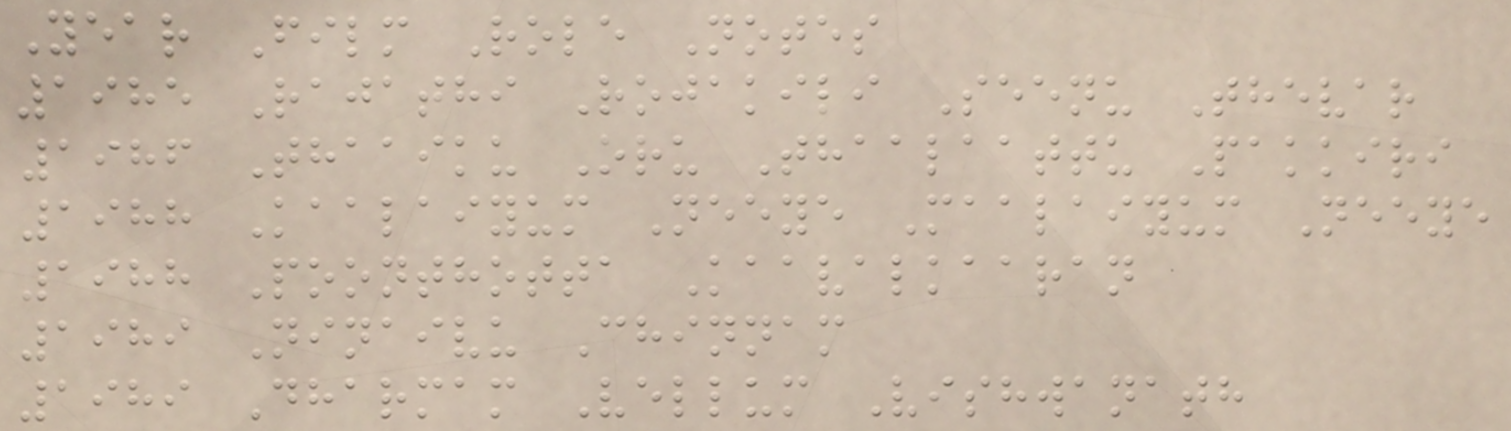Year Film Role Notes
1985 Rajathi Rojakili Seenu Thevar
1986 Thaaiku Oru Thaalaattu Pakkiri
1988 Kaalaiyum Neeye Maalaiyum Neeye
1988 Poonthotta Kaavalkaaran
1989 Ninaivu Chinnam
1989 Dharmam Vellum Vishwanath
